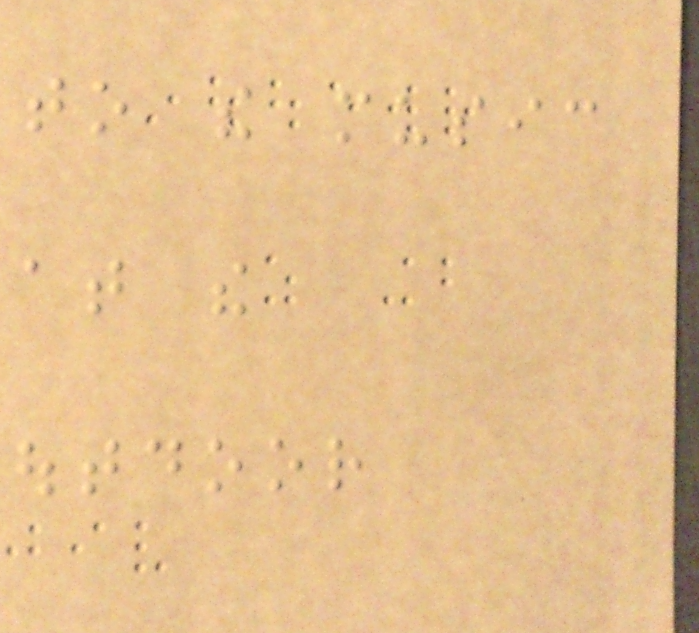to the music
at the
outdoor
